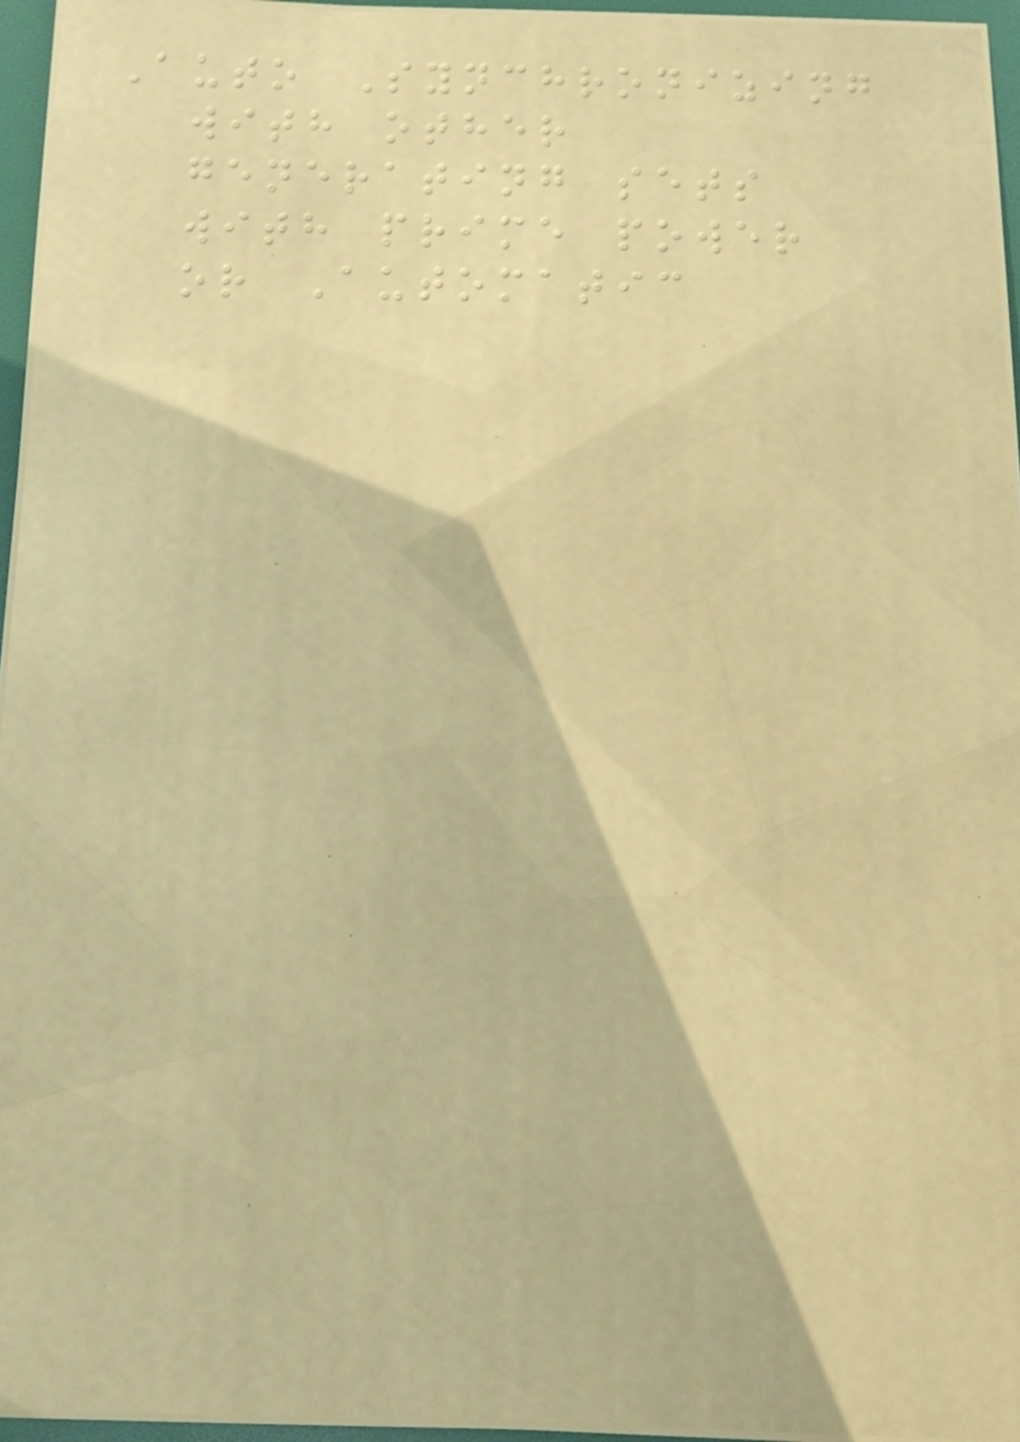Auto Synchronizing
with other
generating sets
with prime power
or Automatic
